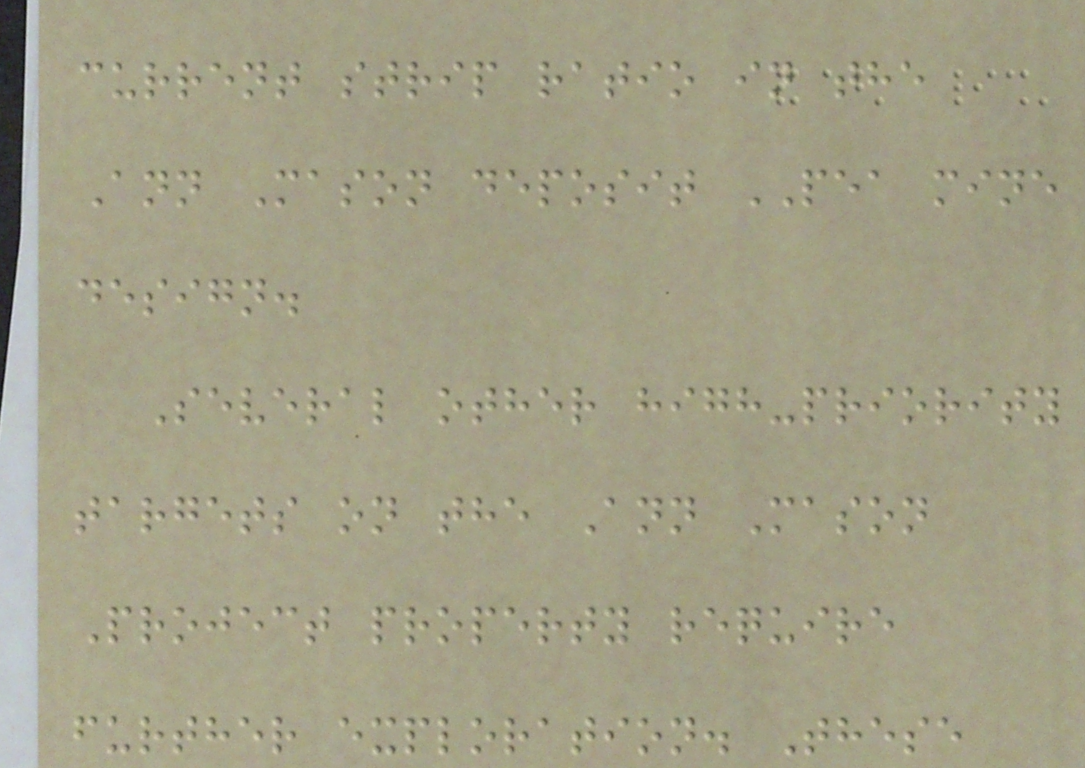current strip ratio in the
Ann Mason deposit PEA mine
design.
Several other high-priority
targets on the Ann Mason
Project property require
further exploration. These
